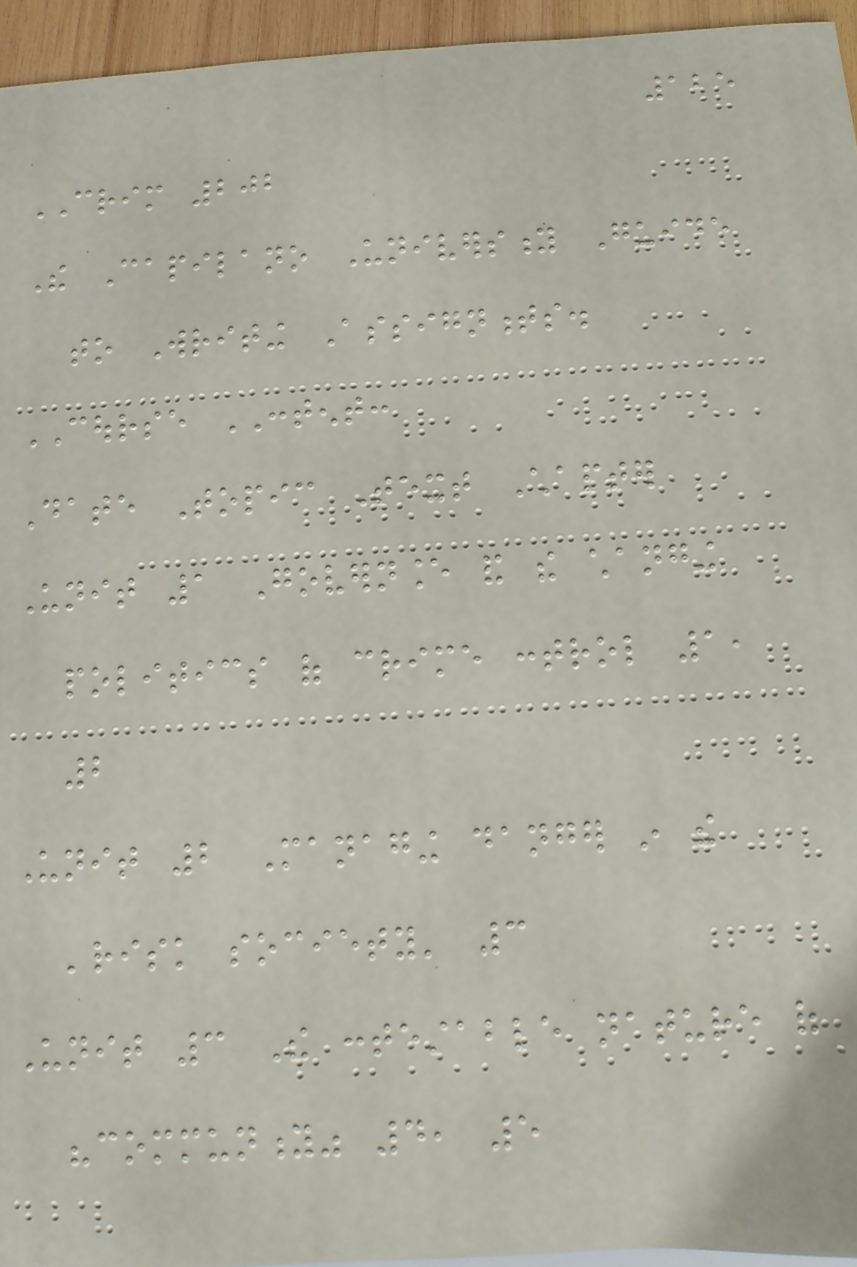125
CRIM 202
The Capilano University Guide
to Writing Assignments.
COURSE CONTENT:
Date Topic Text Chapter
Unit 1 Governance and the changing
politics of crime control 1,
2
Unit 2 Managing danger in the
'risk society' 3
Unit 3 The contestable nature of
"community" 4, 5
